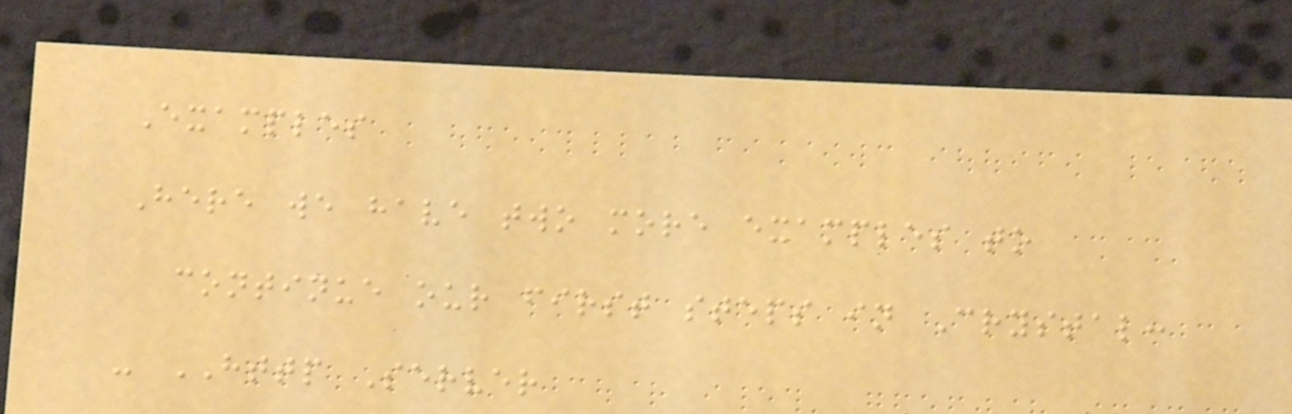Examples
Here we have two more examples to
continue our first steps in Crystal:
- HTTP Server
